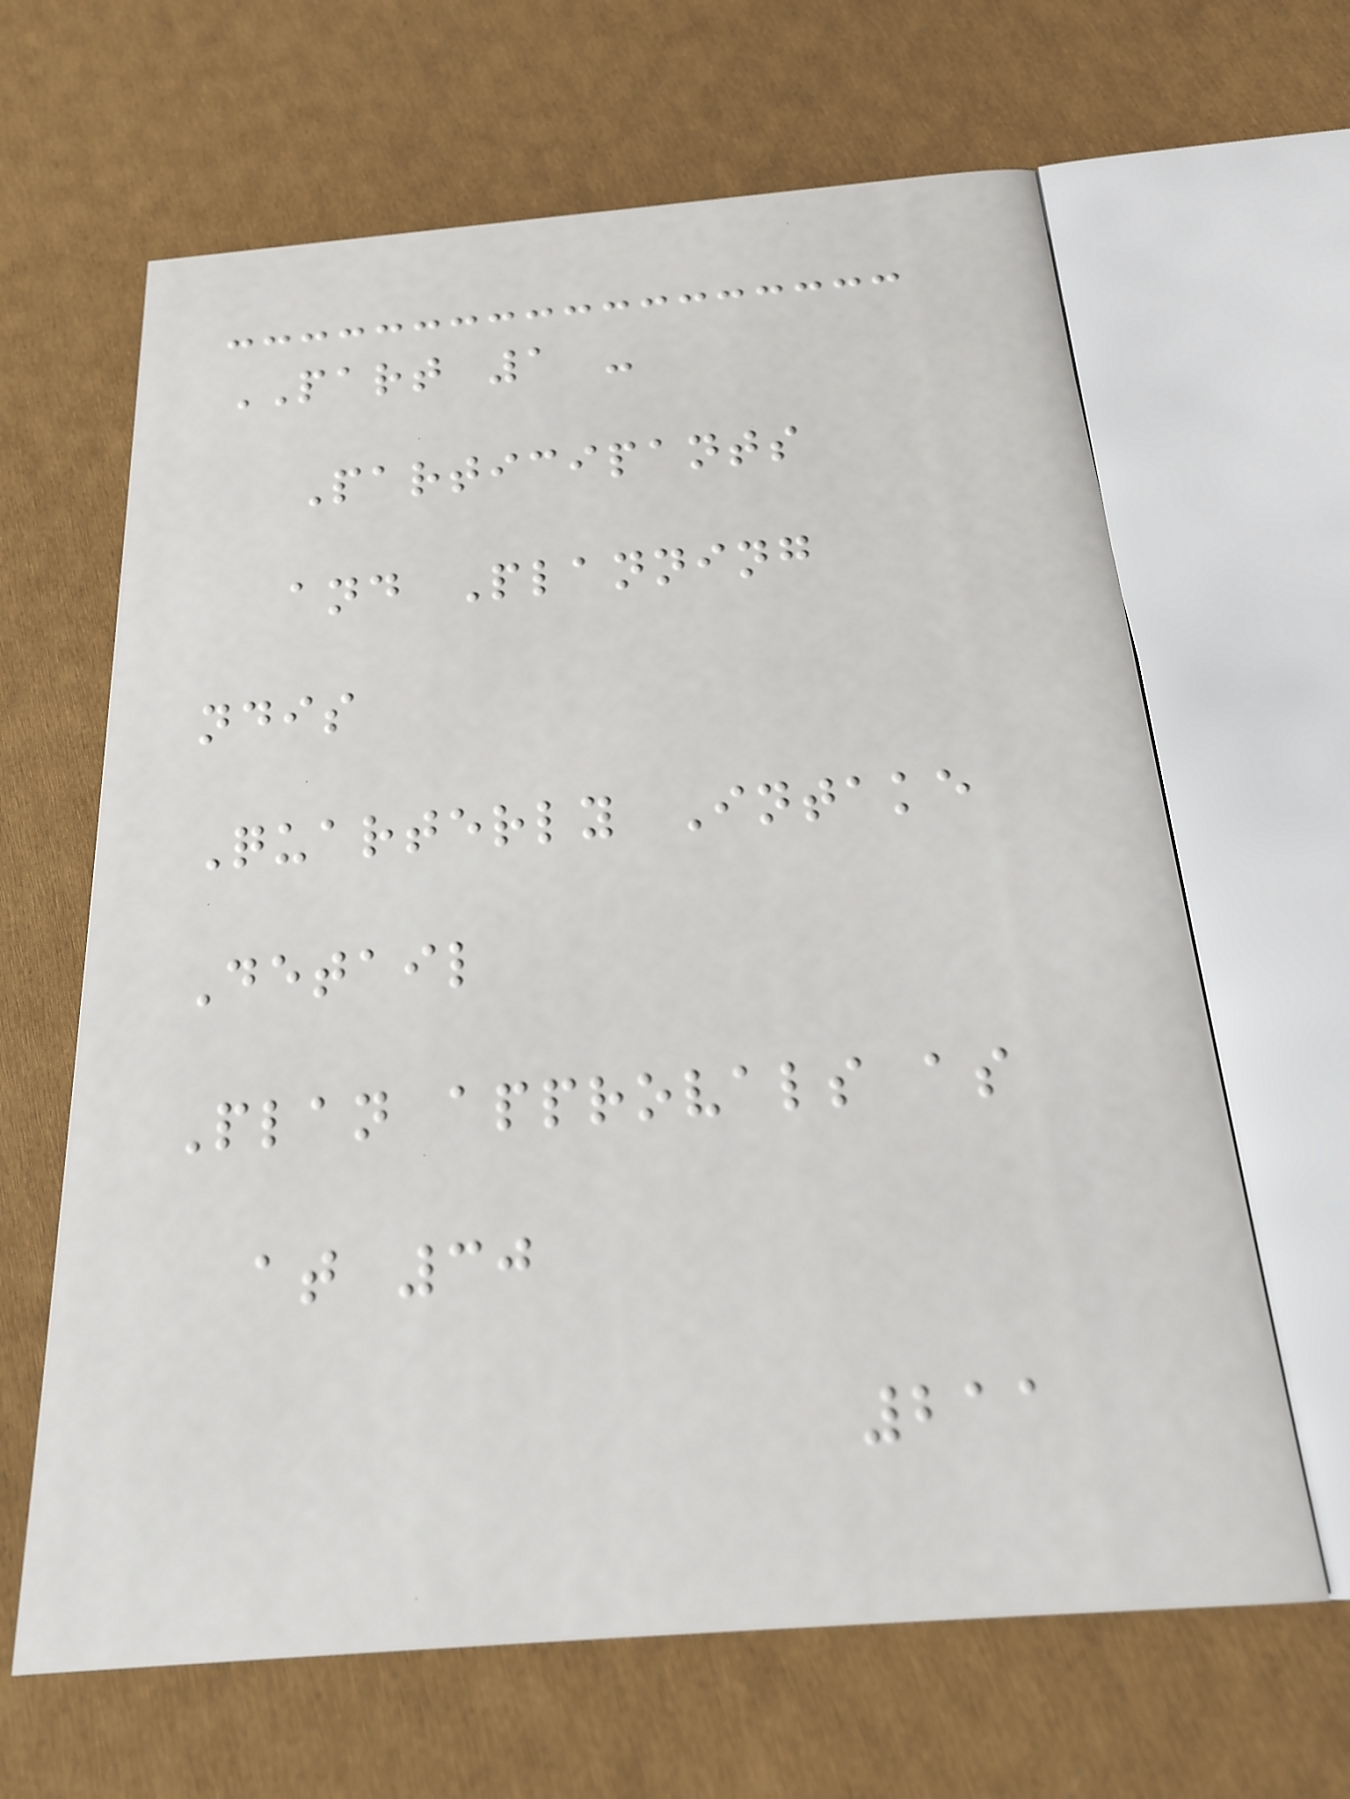PART 1 -
Participants
and Planning
ndis
Quarterly Intake
Detail
Plan approvals as
at 30
211
